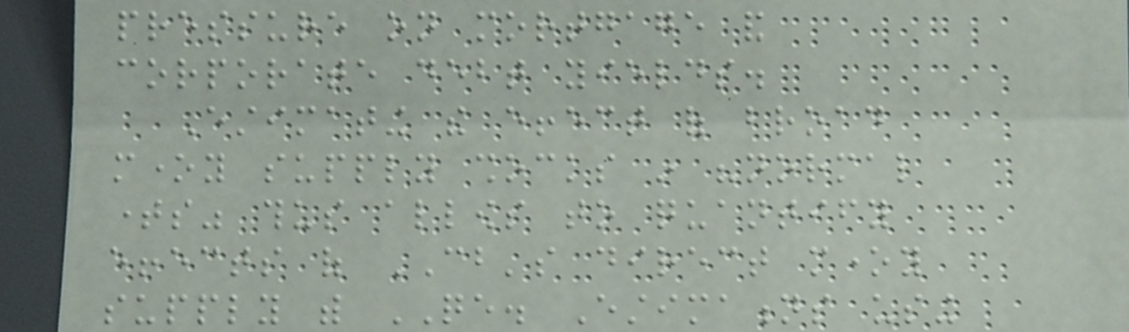pressure on mortgage and
corporate debt yields.
Estimating the effect of broad
money supply shocks in "normal
times" thus allows to quantify
effects of CB's direct money
supply with QE. Estimations using
